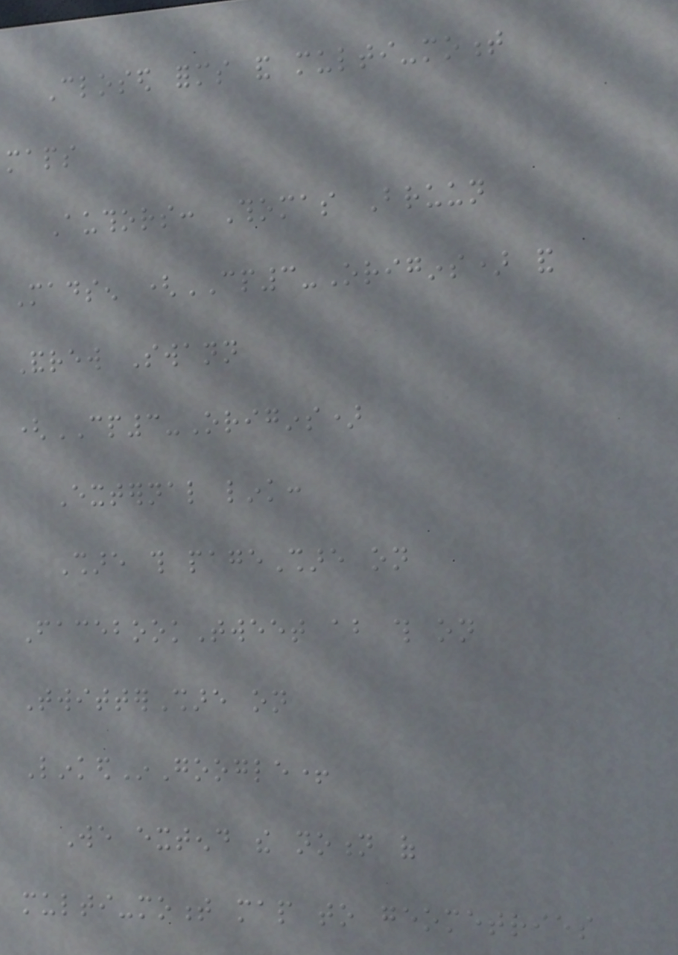Closed forms and multi-moment
maps
Authors: Thomas Bruun
Madsen (CP3-Origins) and
Andrew Swann
(CP3-Origins)
External link:
Share this pageShare on
FacebookTweet about this on
TwitterShare on
LinkedInGoogle+
We extend the notion of
multi-moment map to geometries
